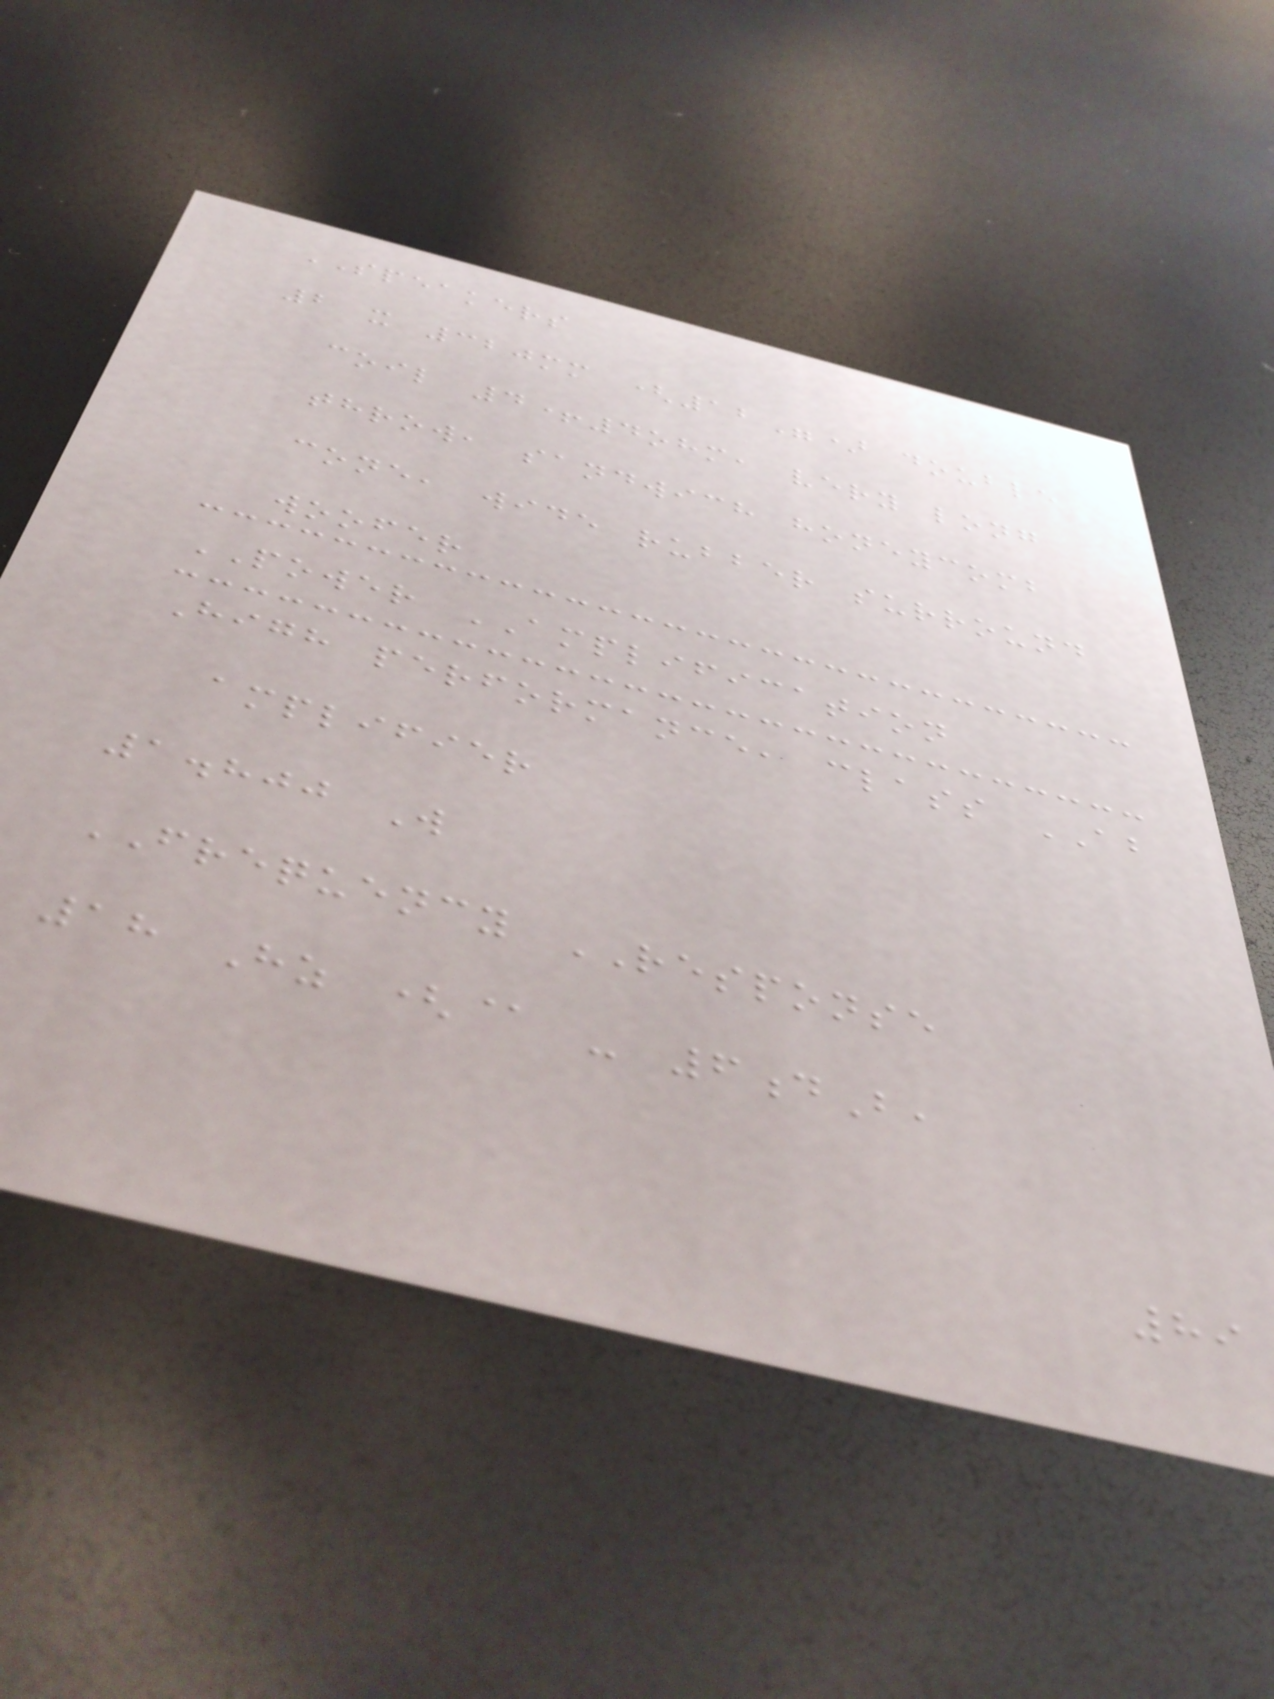SPEAKERS
2 x 320mm (12") double
coil 4+4ohm, very long
throw, sandwich honeycomb
cone, wide rubber surround
woofer
POWER AMPLIFICATION
High performance, class AB
amplifier
1.800 W
FREQUENCY RESPONSE
18 Hz (@ - 6dB,
89
